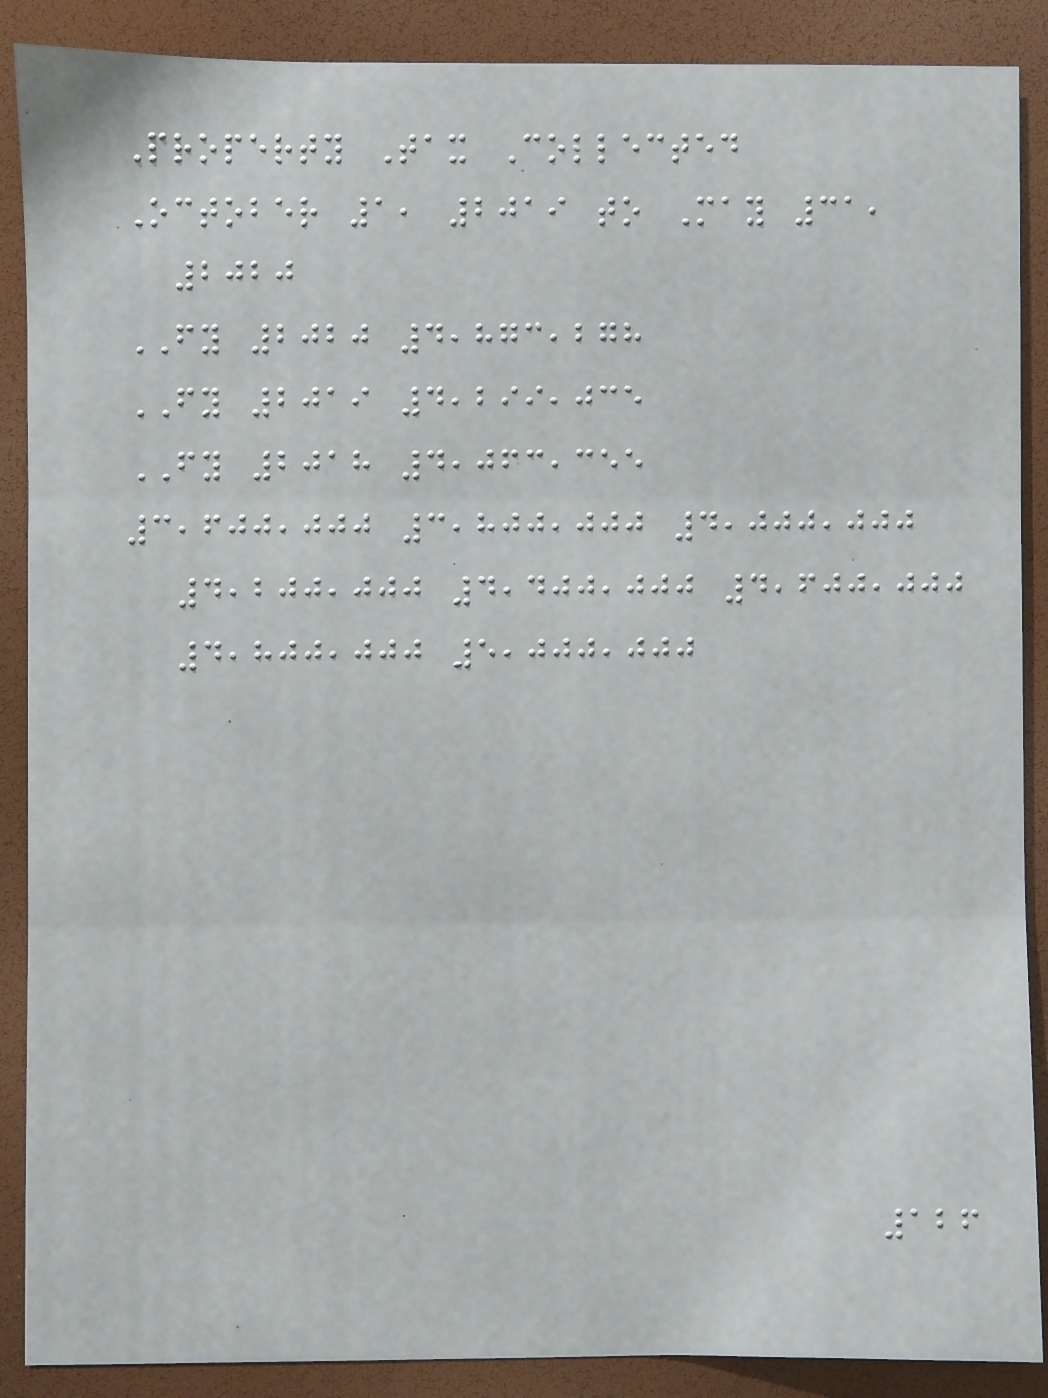Property Tax Collected
October 1, 2019 to May 31,
2020
FY 2020 4,873,278
FY 2019 4,299,035
FY 2018 4,063,355
3,600,000 3,800,000 4,000,000
4,200,000 4,400,000 4,600,000
4,800,000 5,000,000
126
